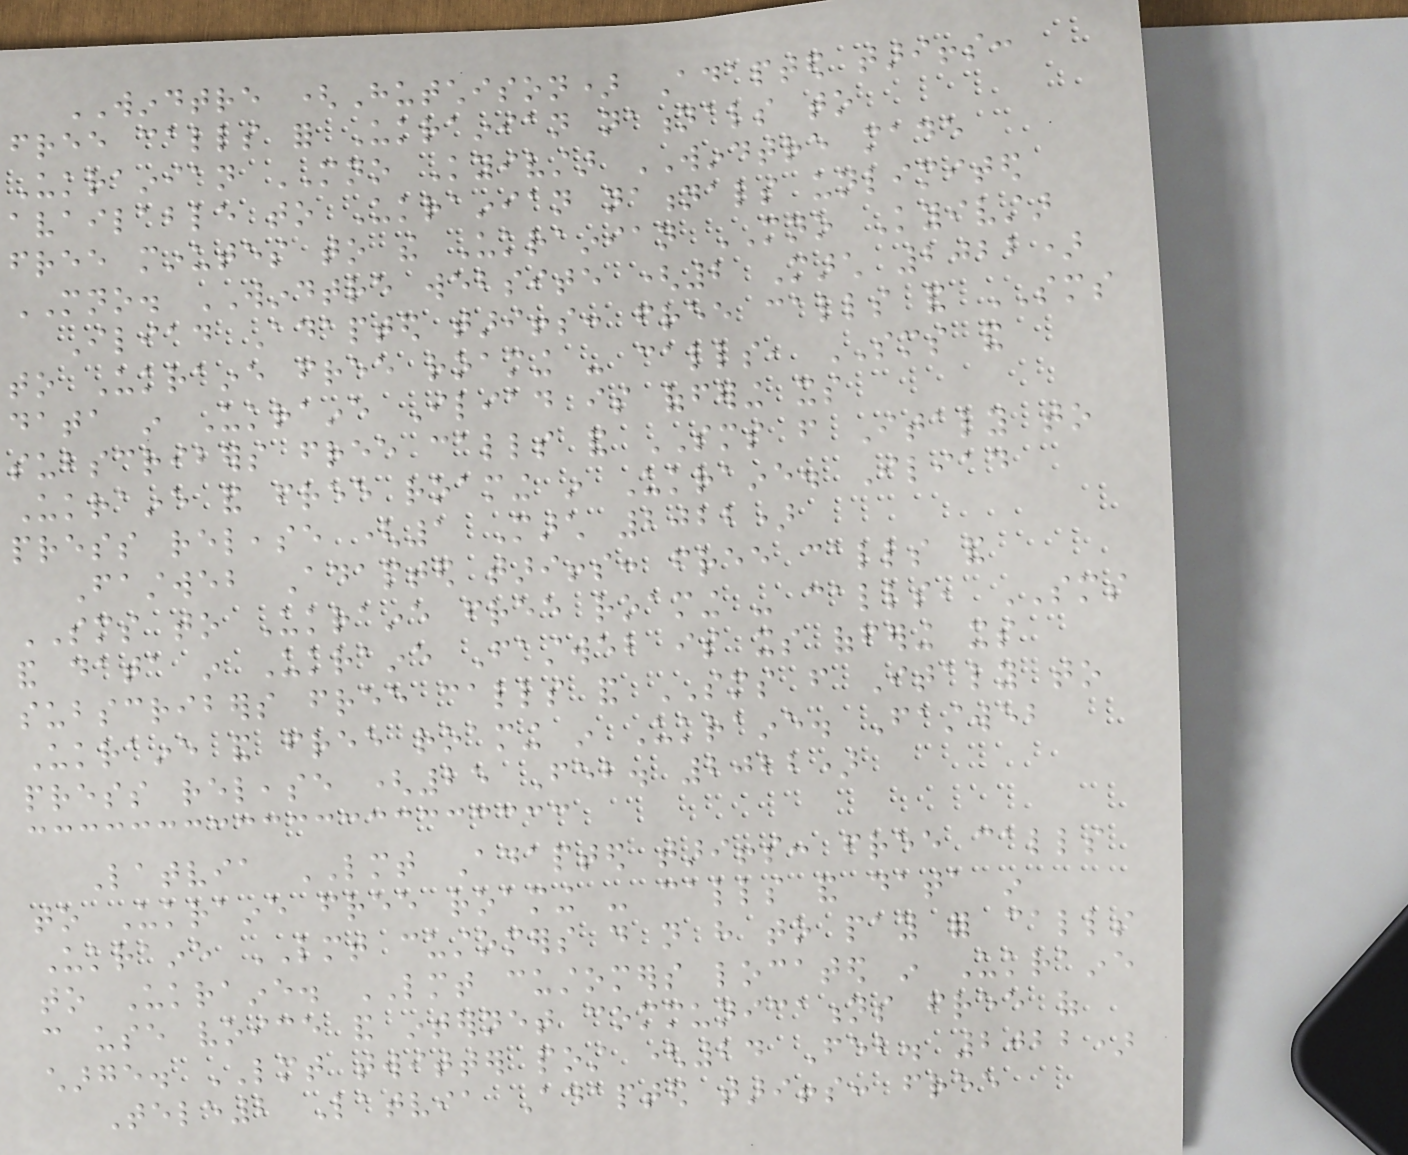WINDTRE (Hutchison) Adapted tariffs:
free calls for Ukrainian nationals to
Ukrainian MNO Kyivstar WINDTRE made
available to Ukrainian nationals unlimited
free minutes to the Ukrainian MNO Kyivstar
MNO. WINDTRE website (2 March 2022)
Iliad Adapted tariffs: free calls and SMS
to Ukraine free roaming - calls, SMS and
data in Ukraine Iliad is offering its
subscribers free calls and SMS from Italy to
Ukraine and free roaming in Ukraine. Iliad
press release (1 March 2022)
Fastweb Adapted tariffs: free calls and
SMS to Ukraine free roaming - calls, SMS
and data in Ukraine Fastweb is its offering its
subscribers free calls and SMS from Italy to
Ukraine and free roaming in Ukraine. Fastweb
press release (25 Feb. 2022)
Latvia LMT Adapted tariffs: free calls
to Ukraine free roaming - calls and data in
Ukraine LMT customers do not have to pay for calls
to Ukraine. LMT customers located in Ukraine
can use voice and internet communications free of
charge. LMT twitter post (24 Feb. 2022)
Tele2 Latvia Adapted tariffs: free
